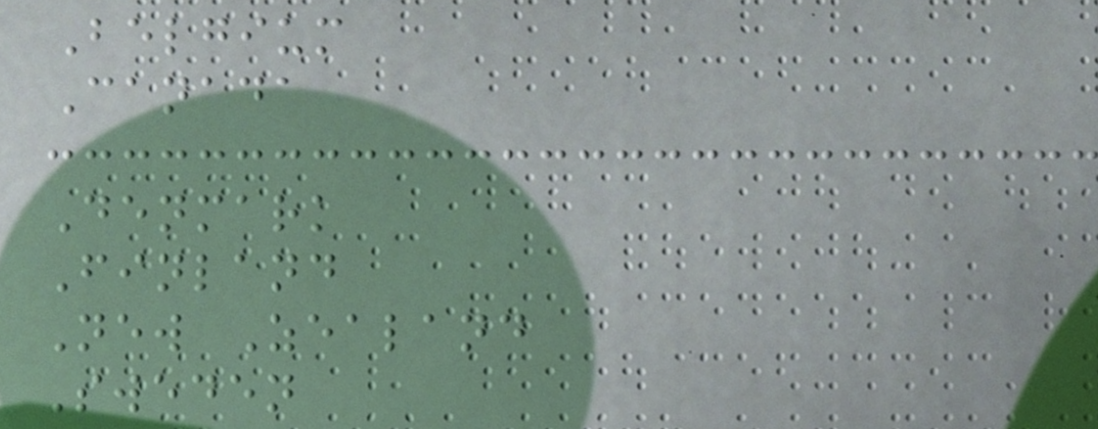Belgium
Canada
Denmark
Finland
New Zealand
Sweden
